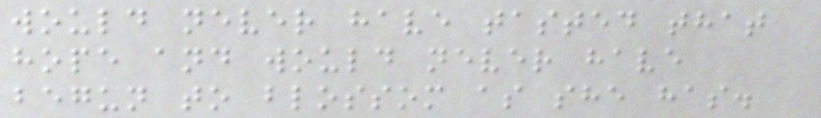would never have tasted that
hope and would never have
begun to blossom as she has.
